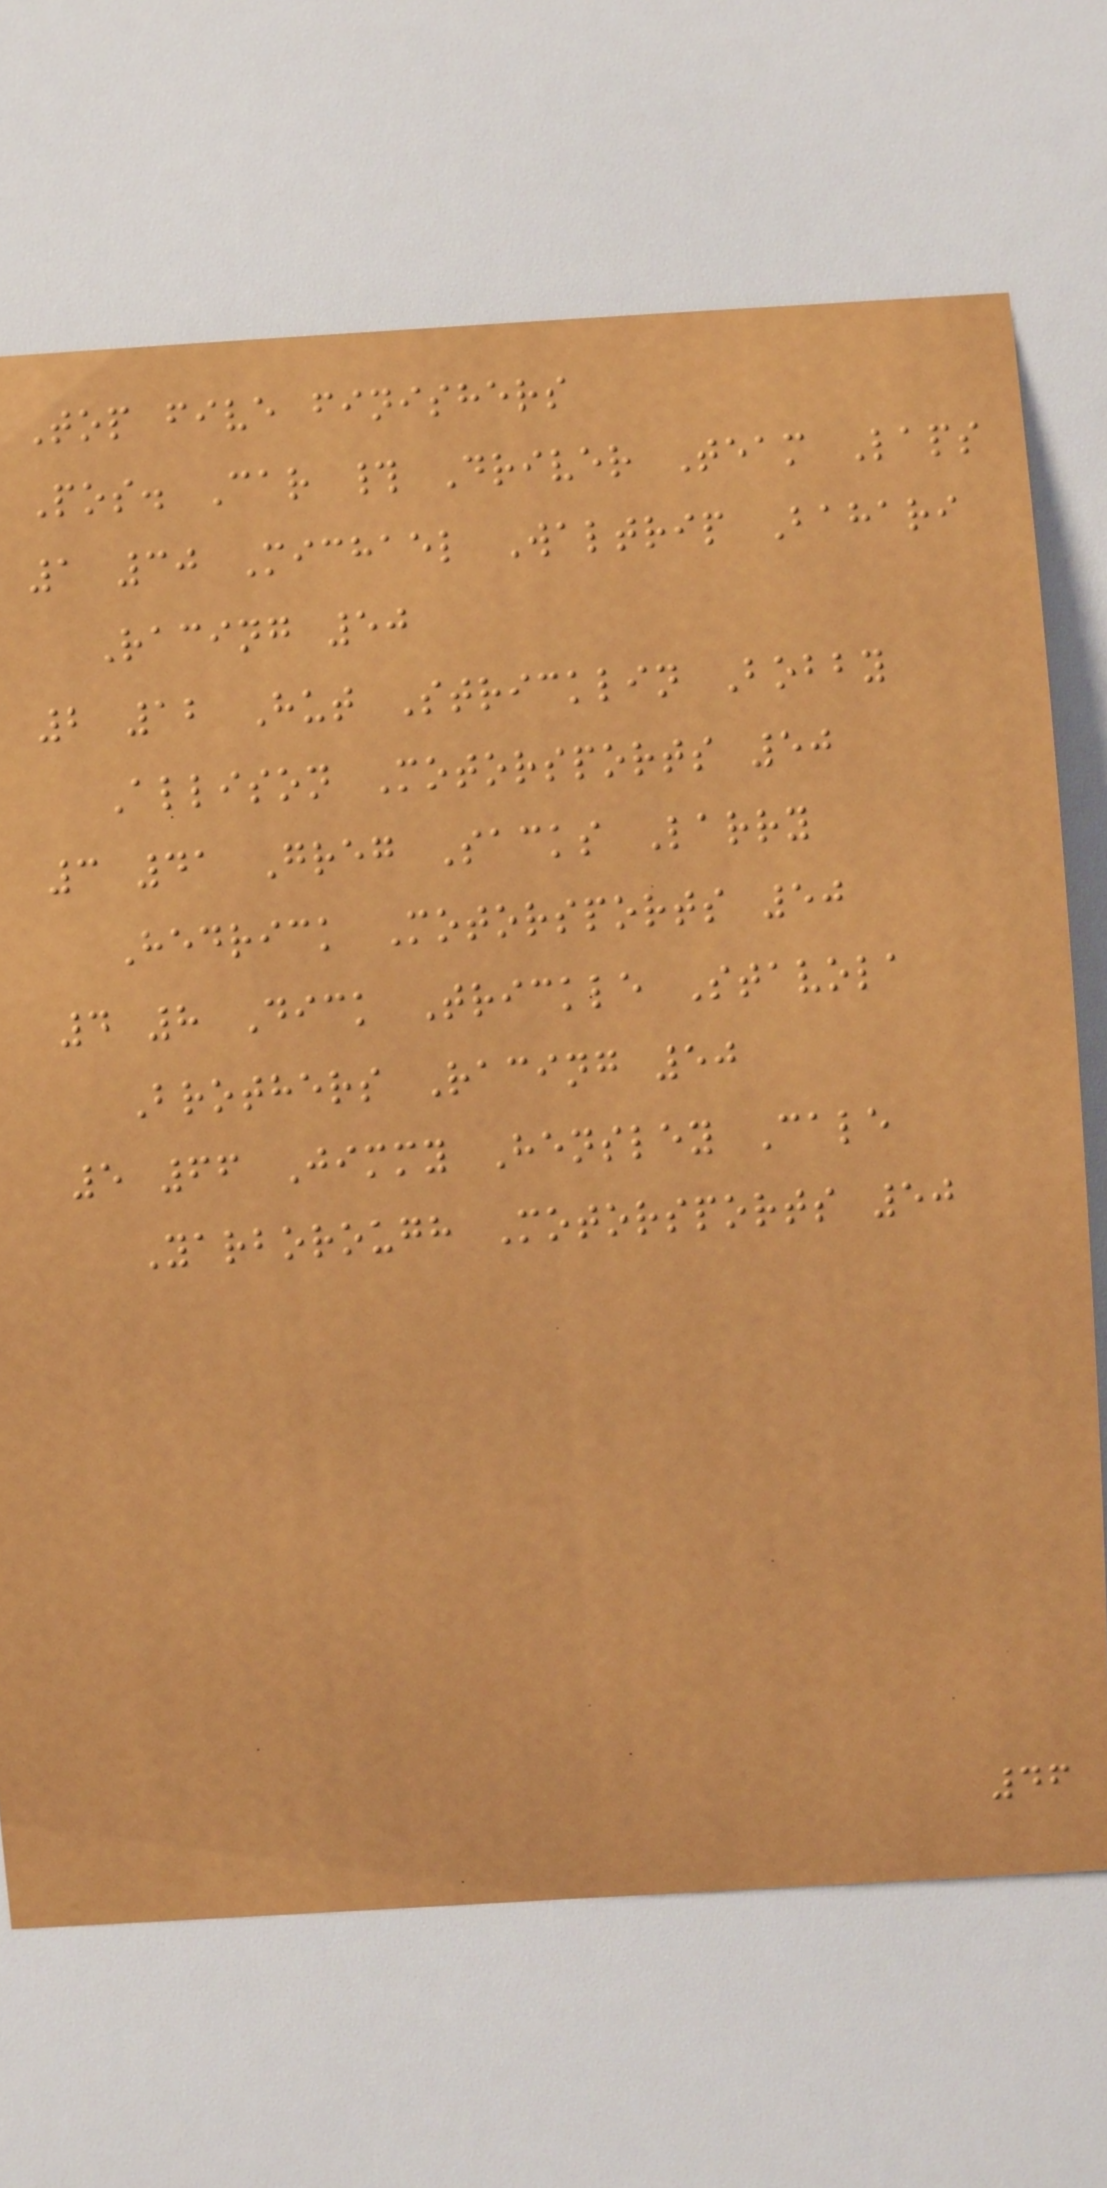Top five finishers
Pos. Car # Driver Team Laps
1 30 Michael Waltrip Bahari
Racing 50
2 12 Hut Stricklin Bobby
Allison Motorsports 50
3 41 Greg Sacks Larry
Hedrick Motorsports 50
4 8 Dick Trickle Stavola
Brothers Racing 50
5 66 Jimmy Hensley Cale
Yarborough Motorsports 50
46
